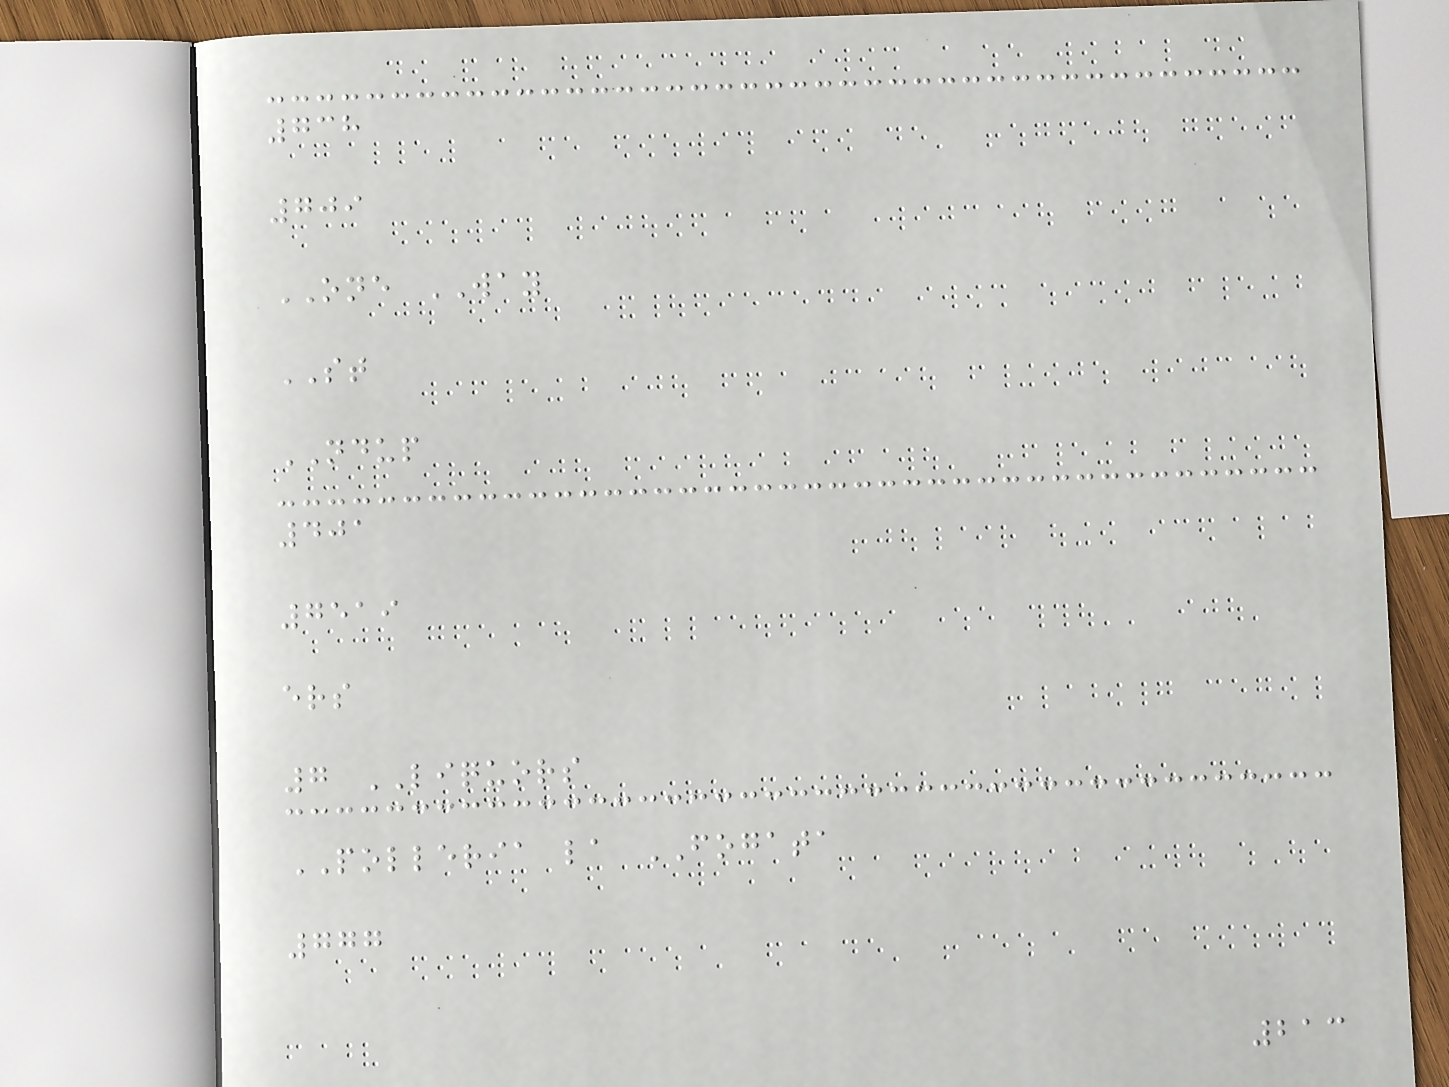738
709
ONE WAY
ST
NDUP
401
7519
ers
7 LIQUORS
POLLERIA la FOGATA
777
213
